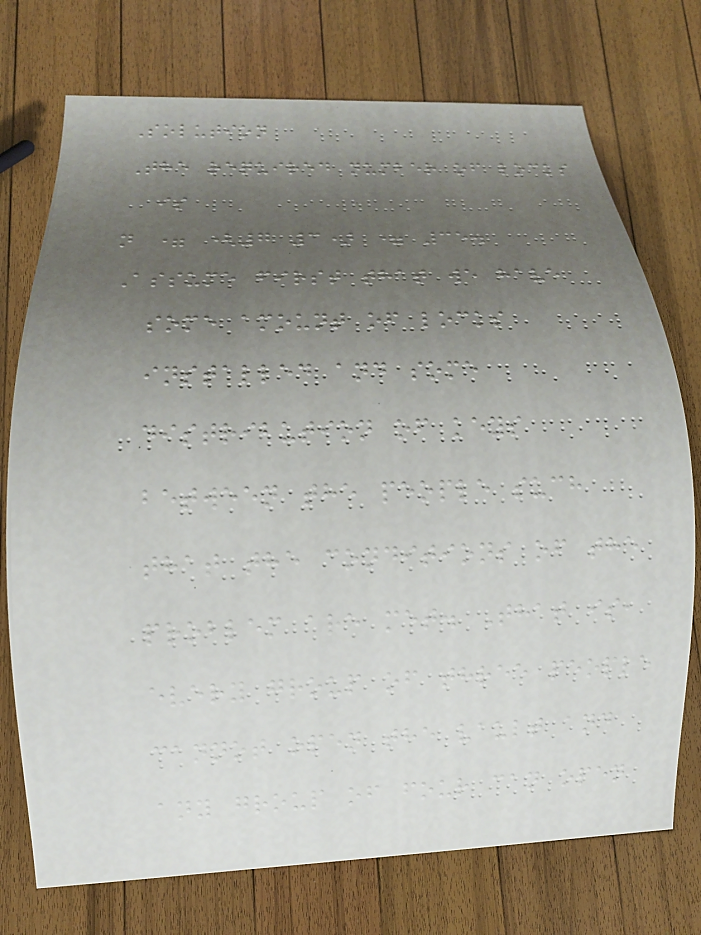Solution
The required number of locks
is
n = (7 3) = 35.
Assume first that we have
some amount of locks
installed and some
distribution of keys
between the people such
that the conditions of the
problem are met. That is,
every group of three people
cannot open the vault and
any group of four can open
